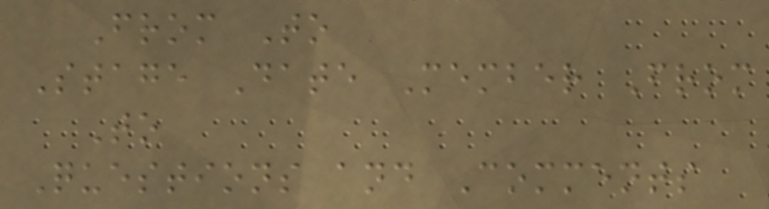From To
Stage Date Member From
To
Questions and Comments
